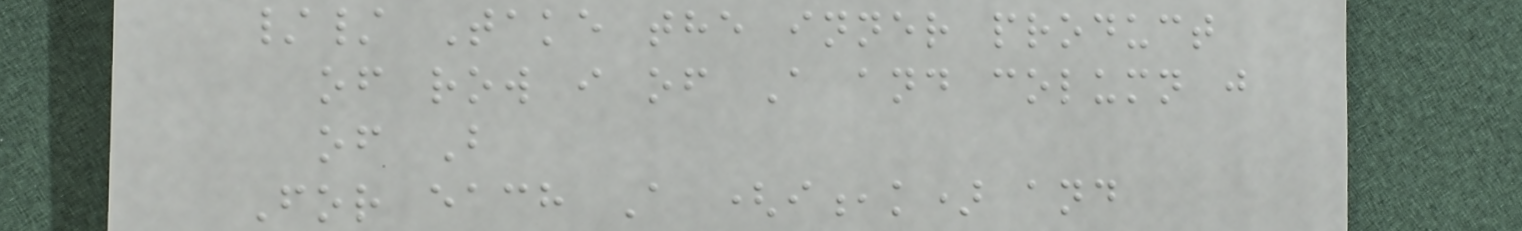// Take the inner product
of row i of A and column j
of B
For each A (i,k) and
